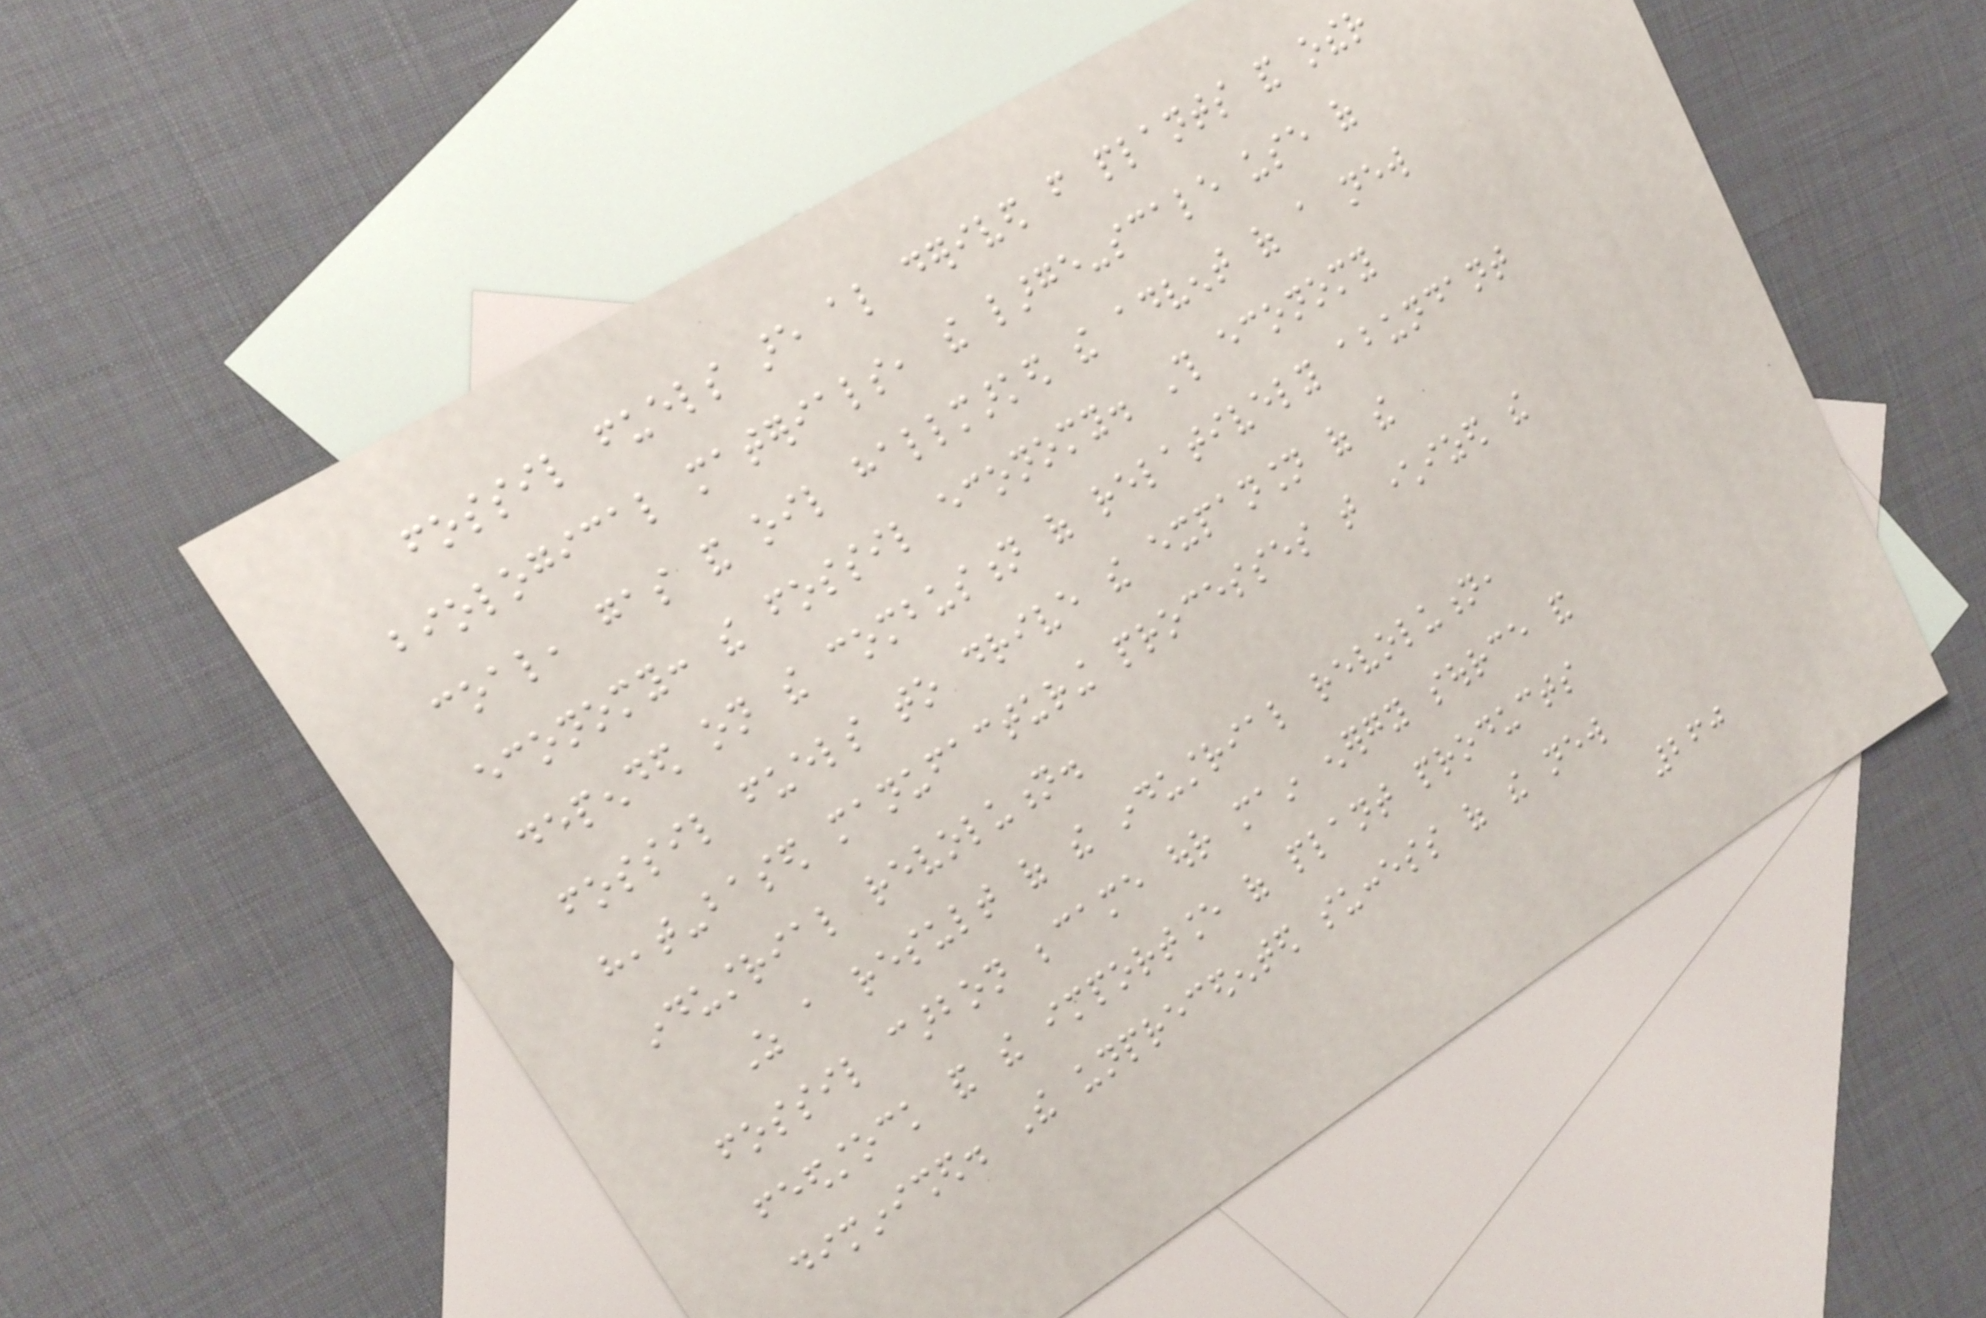fossil fuels are also derived from plants and other
biological materials, the large-scale use of
coal, gas and oil hallmarked the advent of a new
economy: the fossil economy. This economy
depended on the combustion of relatively abundant
fossil fuels to drive the expansion of the
heat-based manufacturing processes that characterized the
industrial revolution.
As a result of the industrial revolution,
fossil carbon became our main energy source and
feedstock and the importance of plant products
diminished. The unprecedented success of the new
260
